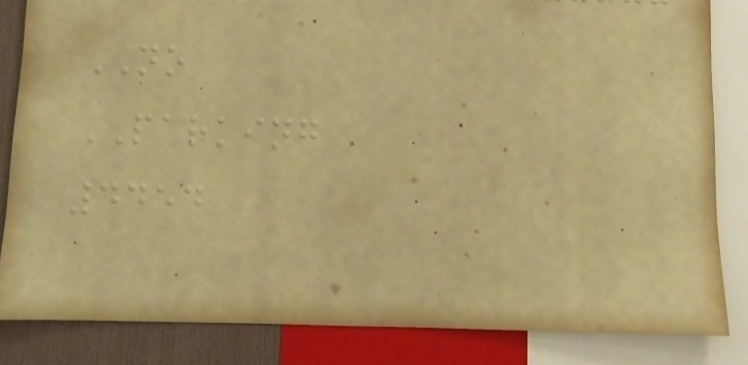NO
PARKING
4454
